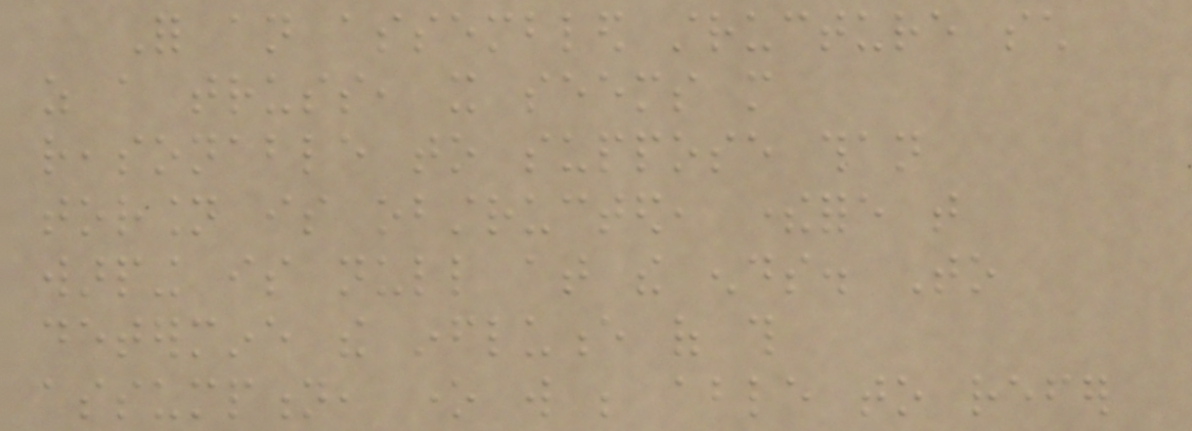For an assembled structure such
as a truss, it seems more
reasonable to suppose than
torsion is obstructed, therefore that
warping is null at the ends. To
determine the influence of this
assumption, one will be able to refer
